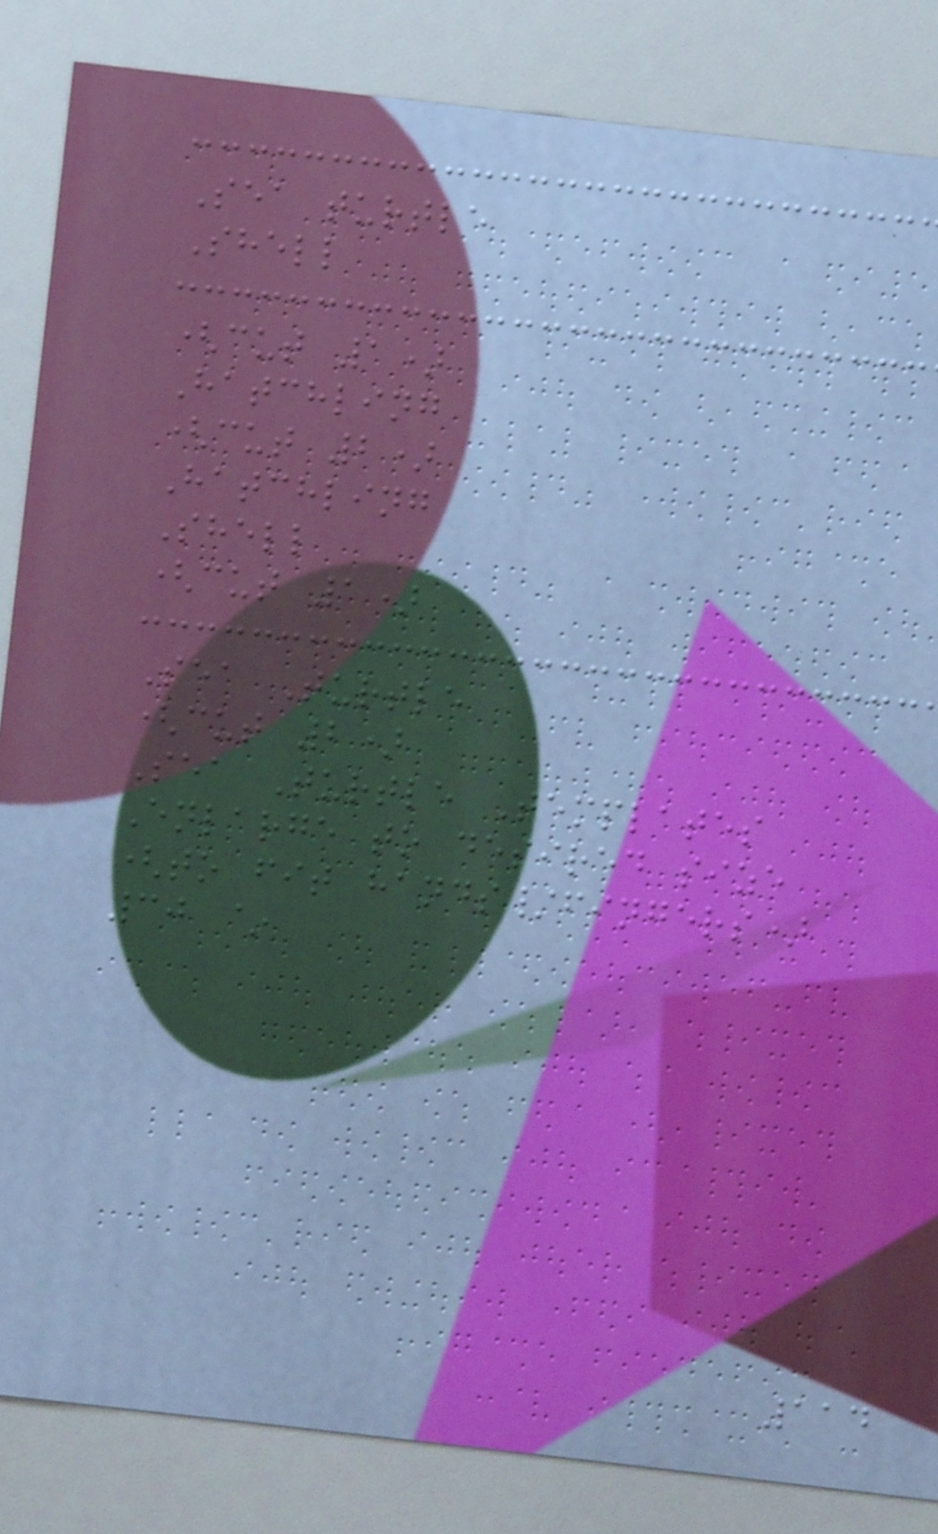Sea turtle
Shell
(cut 1)
Hatchling
(cut 2)
Hatchling
Shell
(cut 1)
Sea Turtle
(cut 2)
Sea Turtle Templates
Enlarge to desired size
(to fit hands/fingers)
30 ~
114
